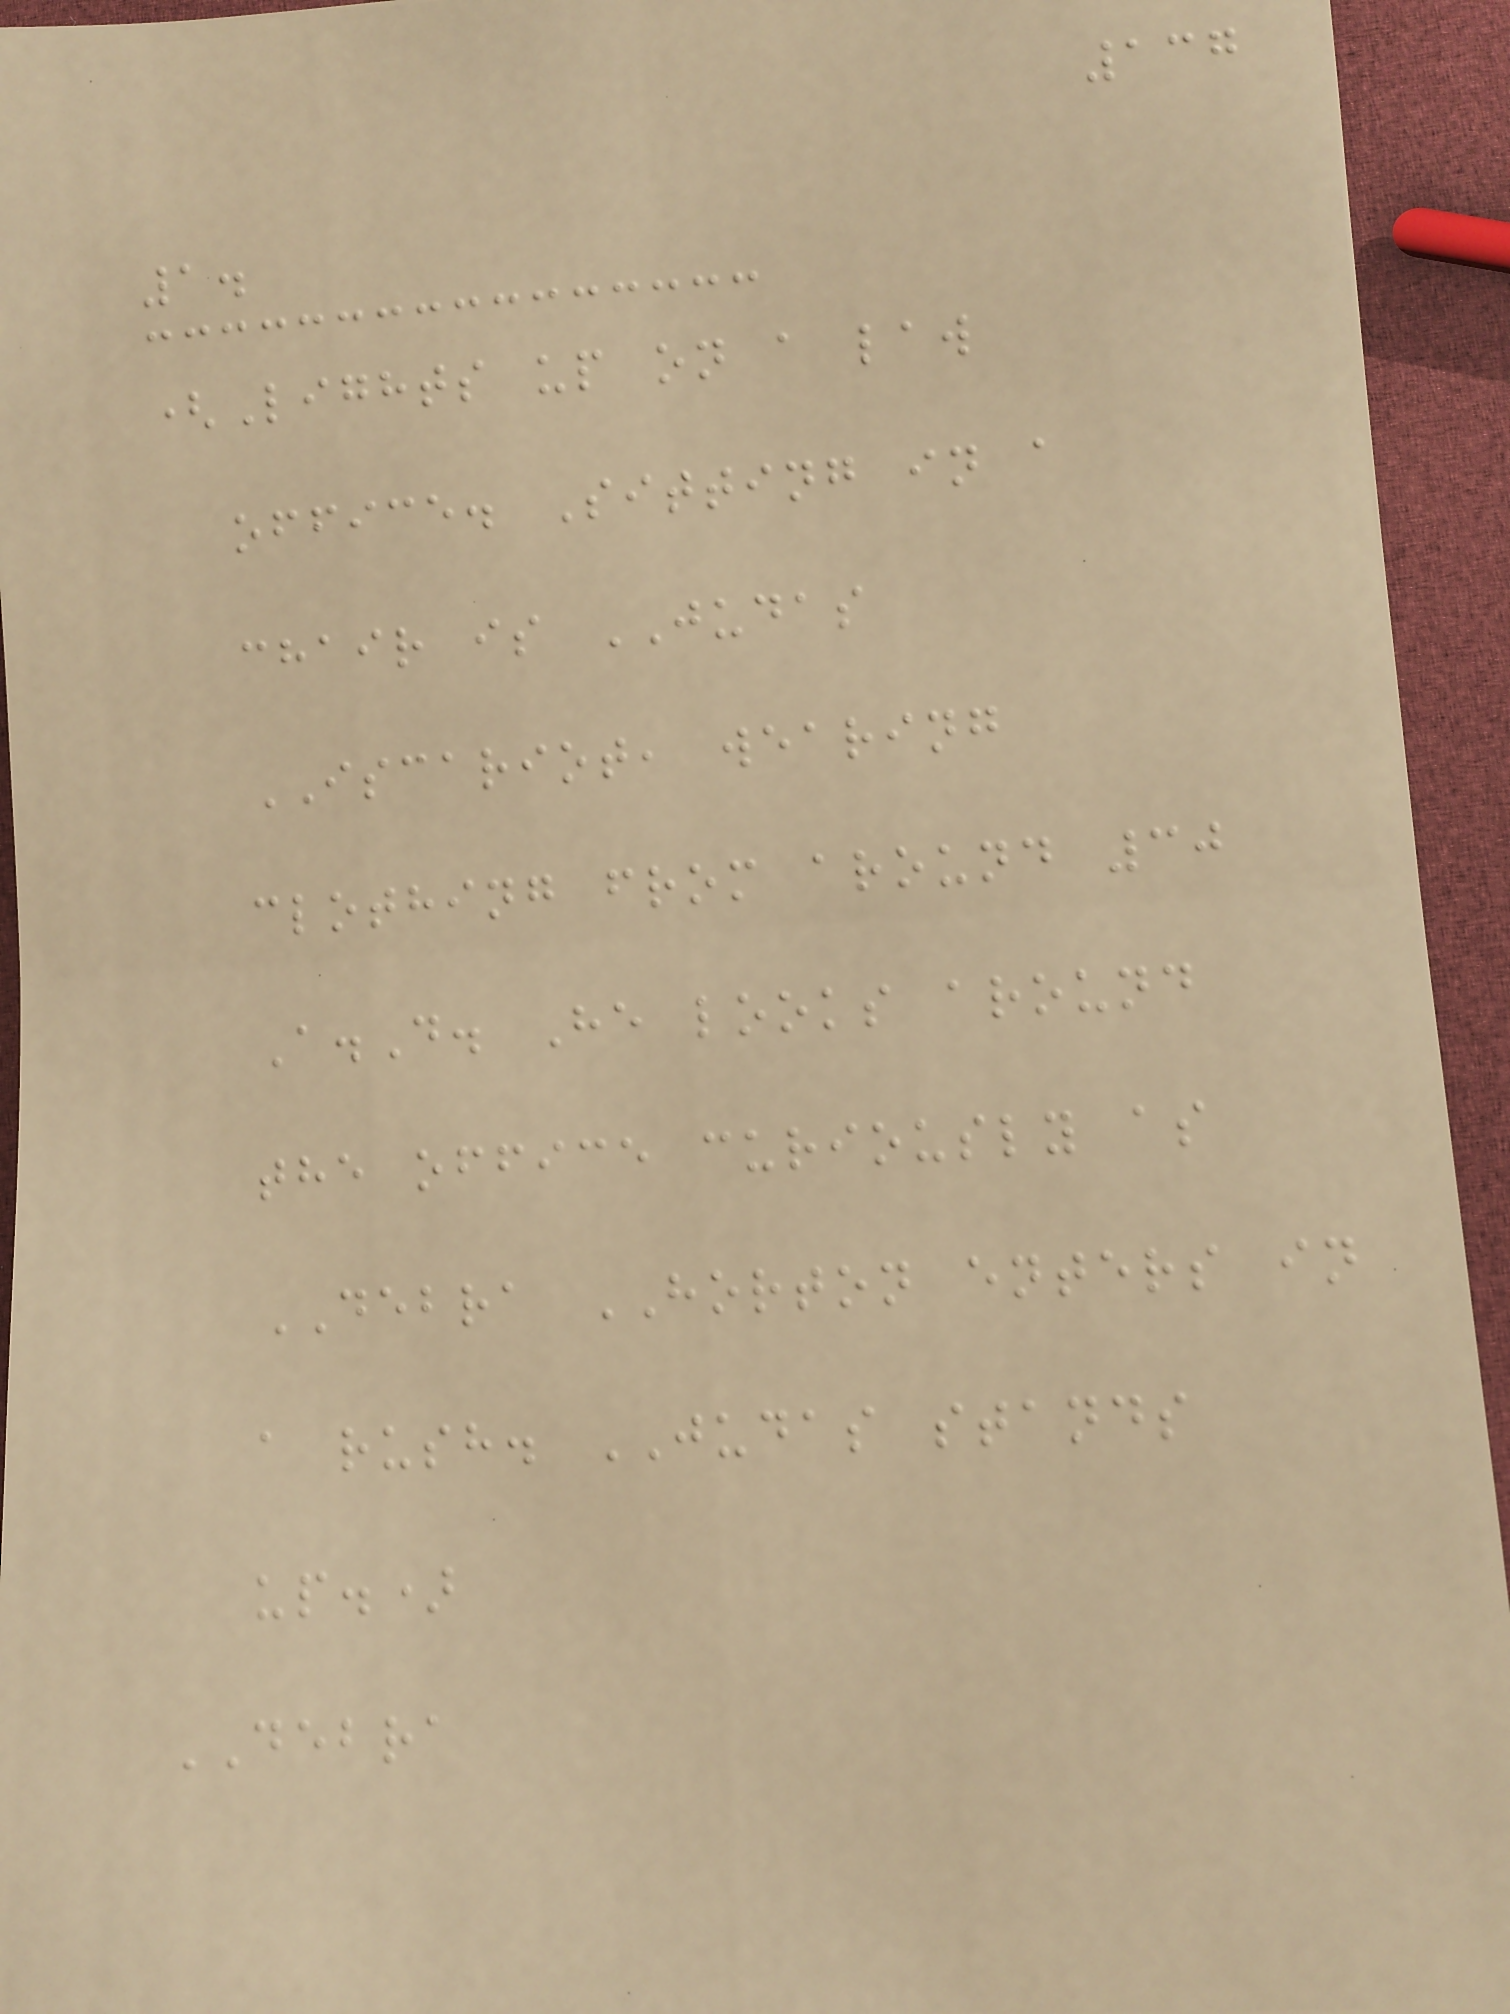137
1.
(Lights up on a law
office. Sitting in a
chair is JUDAS
ISCARIOT, wearing
clothing from around 30
A.D. He looks around
the office curiously as
DEBRA HORTON enters in
a rush. JUDAS stands
up.)
DEBRA
